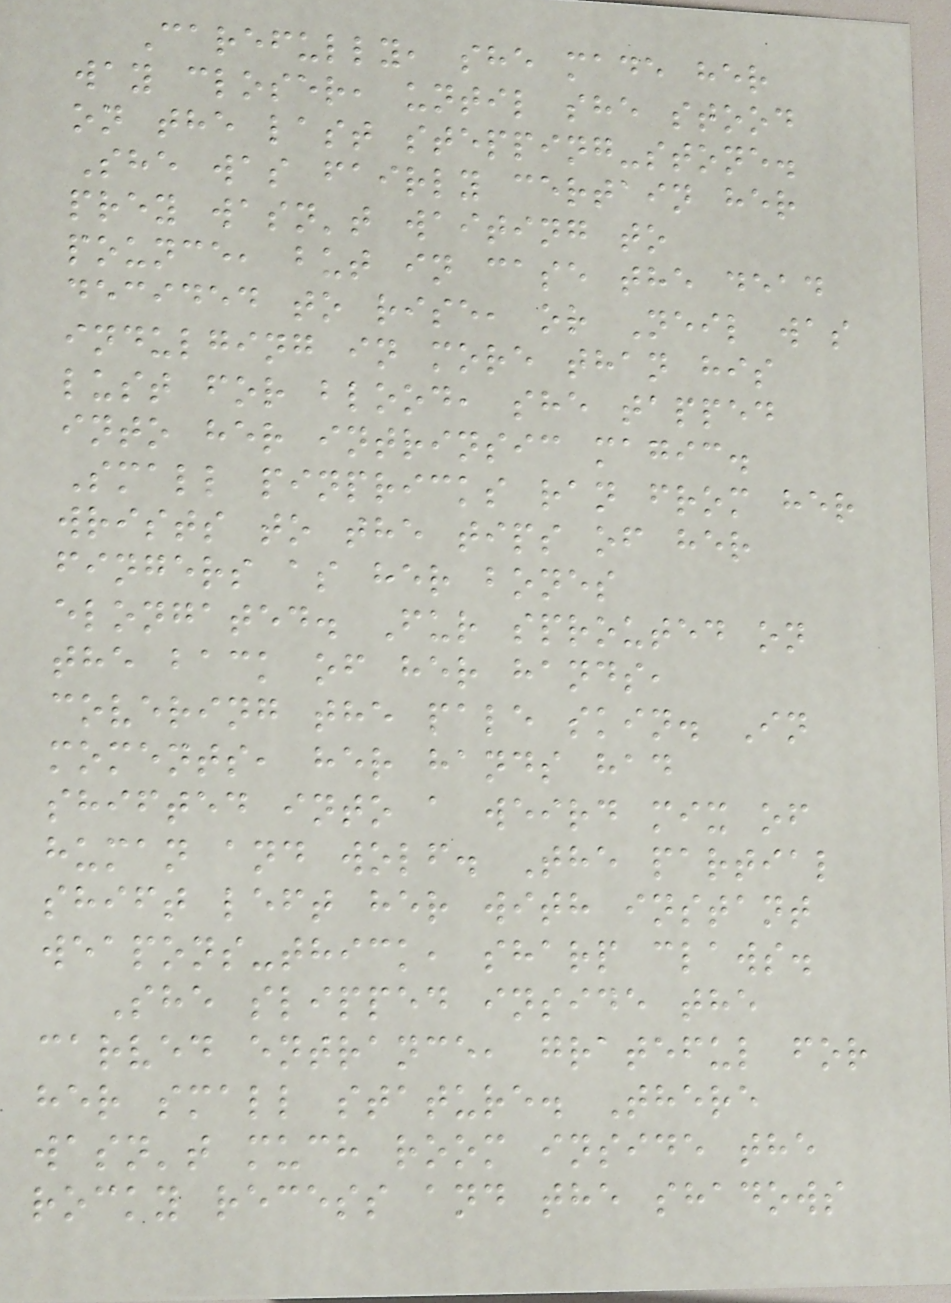Carefully, she made her
way closer, until she stood
on the last stepping-stone.
She was fairly certain her
prey wasn't waiting to
pounce, but in case the dead
decided to rise, or Neil was
indulging in more than his
lust for blood, she tapped
into her intrinsic magic.
Small pinpricks ran from her
wrists to the tips of her
fingers as her bones
elongated. Fur sprouted on
the back of her hands,
covering the pale skin. In
moments, her hands had
shifted into a weird mix of
human and wolf. The partial
shift left her with instant
weapons-thick, sharp claws.
She slipped inside the
carved entrance, grateful for
her small stature. There
wasn't much room inside the
rocky recess and the shadows
